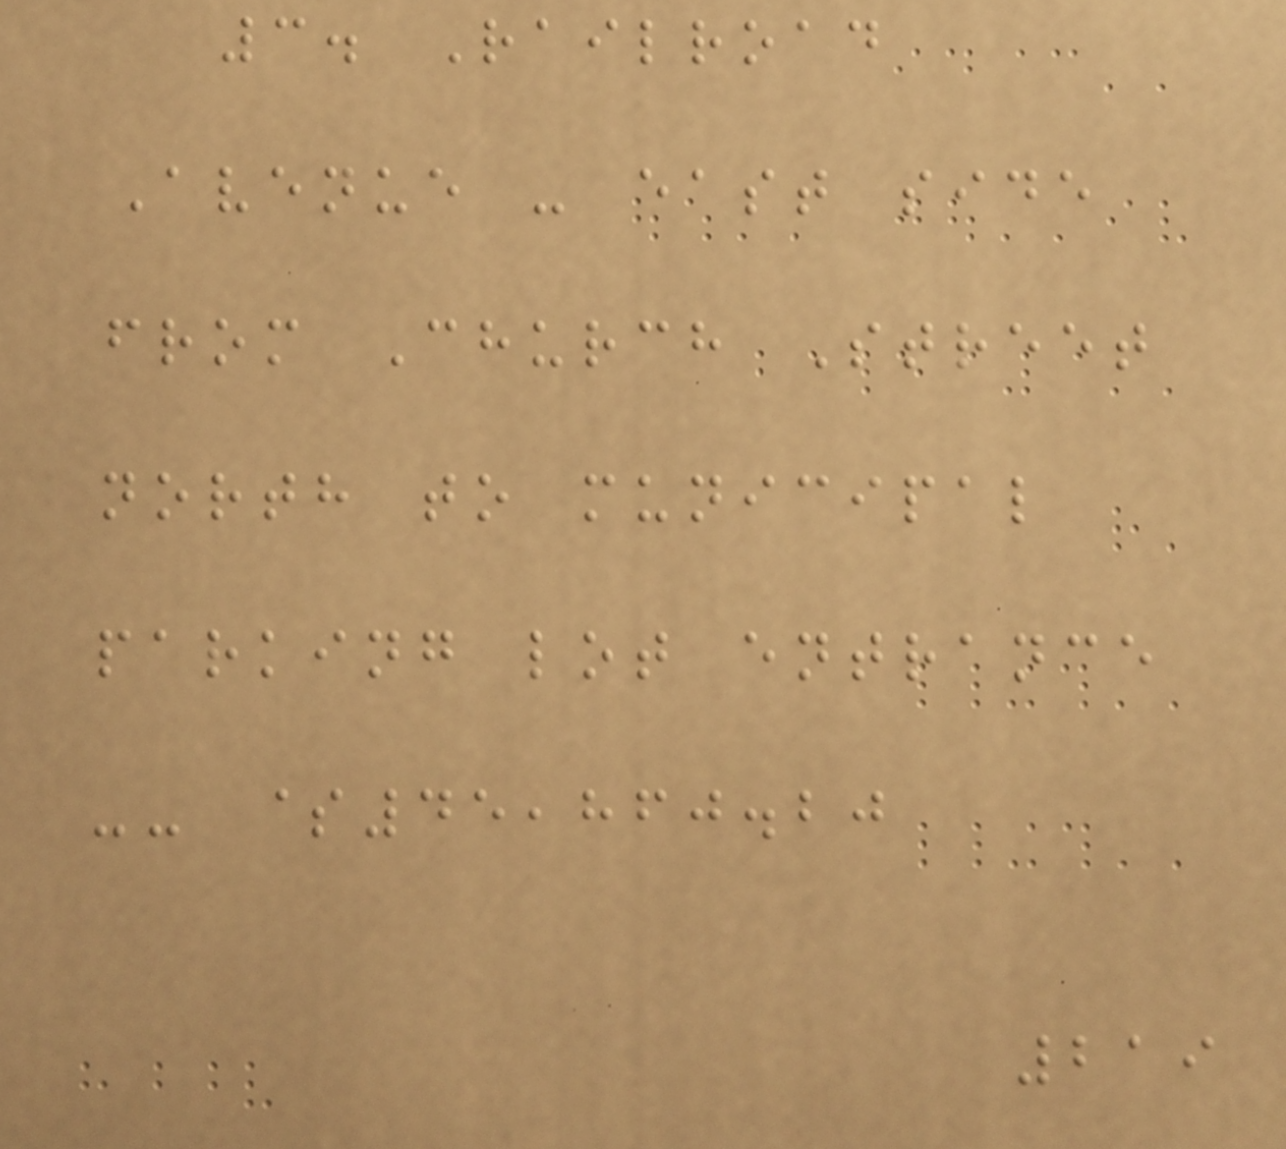3. Railroad
Avenue - east side
from Church Street
north to municipal
parking lot entrance
-- $45,860.20
219
